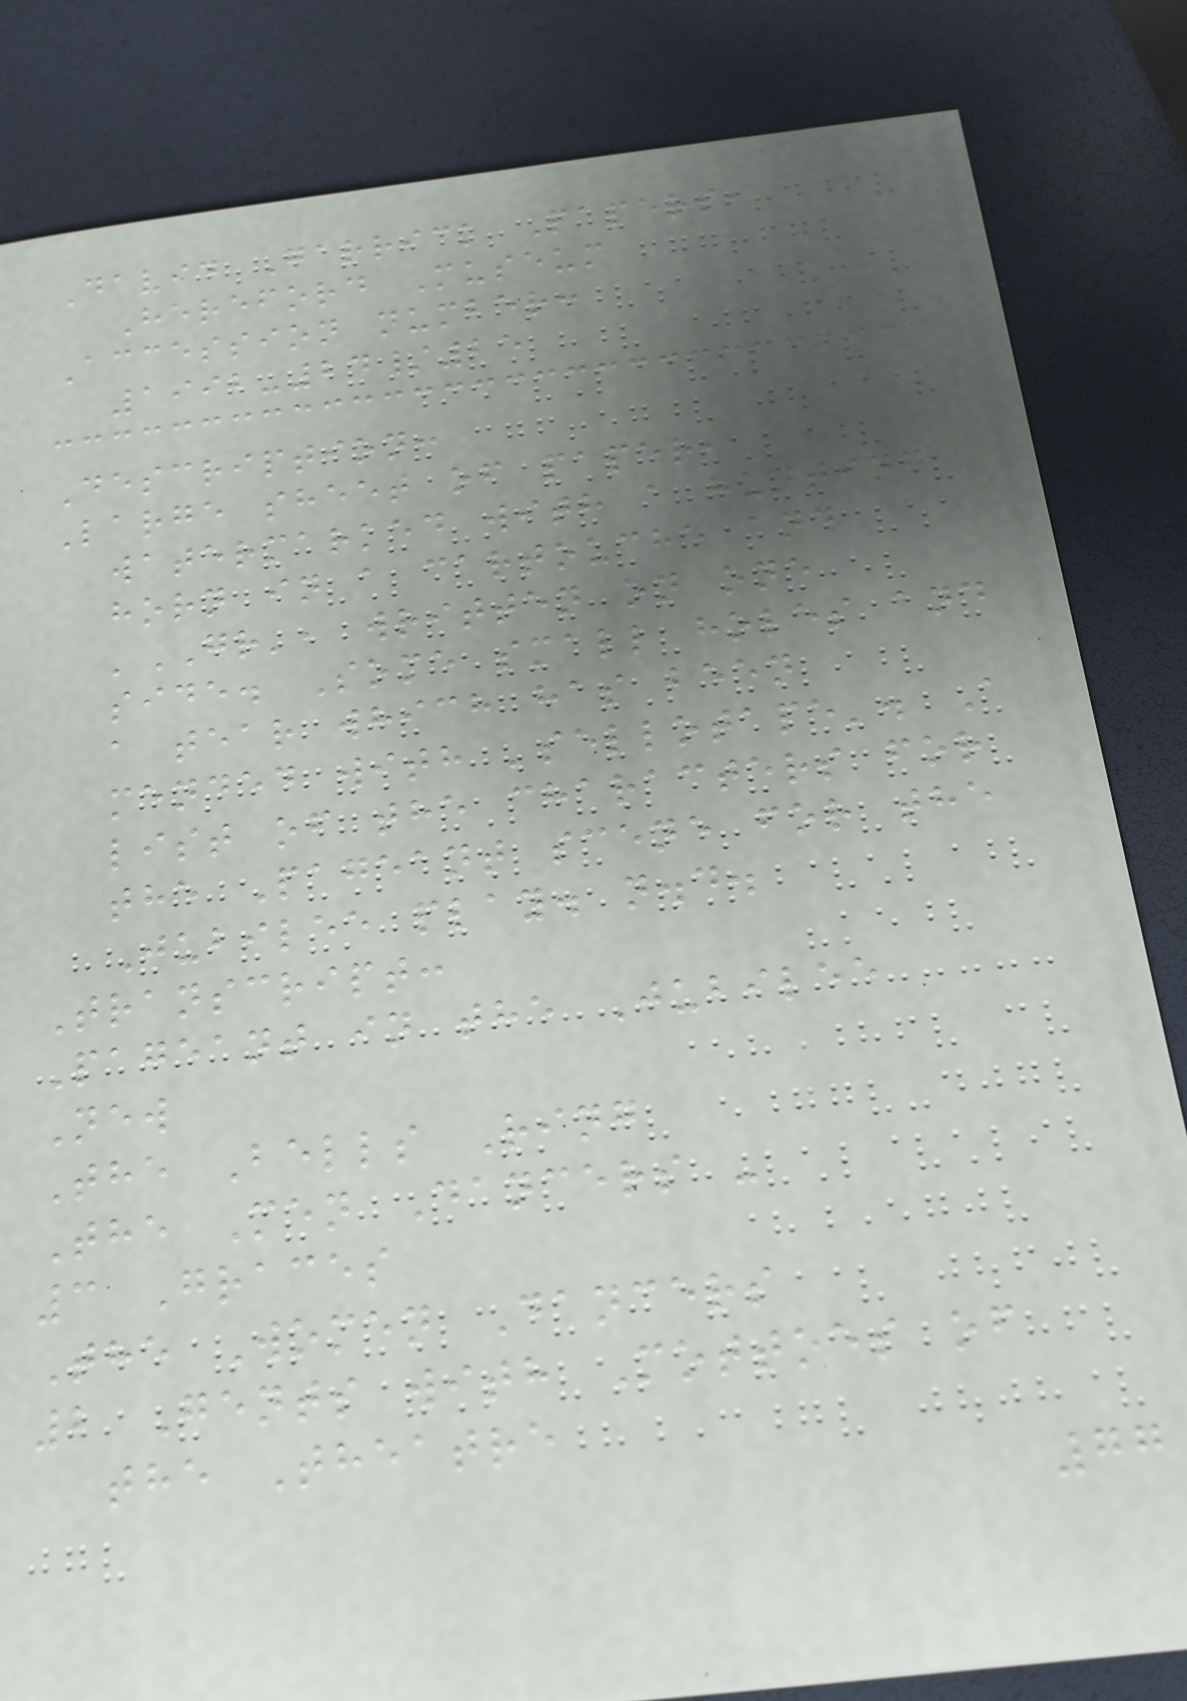David Garrick Papers,
Hereford Museum
Accession number:
1992-24/25
Description:
Large sheet of paper,
watermarked with a hunting
horn in a cartouche and
'GR', written on one
side. Some small holes and
a tear which has been
mended with 'sellotape'. A
list of the characters for
the Pageant scene for the
Jubilee play. n.d.
Transcript:
Pageant in the Jubilee
New
The Bells Ring
The Men Dancers -
3 Graces
The Women Dancers
2 Gents with Mottoes of
the Theatre
77
